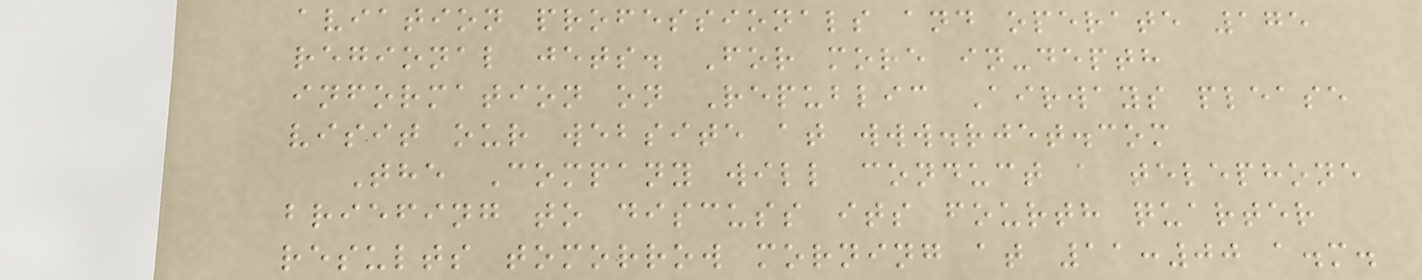aviation professionals and operate 175
regional jets. For more in-depth
information on Republic Airways please
visit our website at www.rjet.com
The Company will conduct a telephone
briefing to discuss its fourth quarter
results tomorrow morning at 11:00 a.m.
